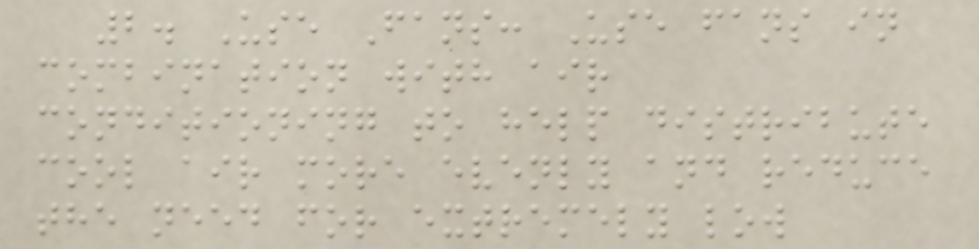2. Use Fans: Use fans in
combination with air
conditioning to help distribute
cool air more evenly and reduce
the need for extremely low
